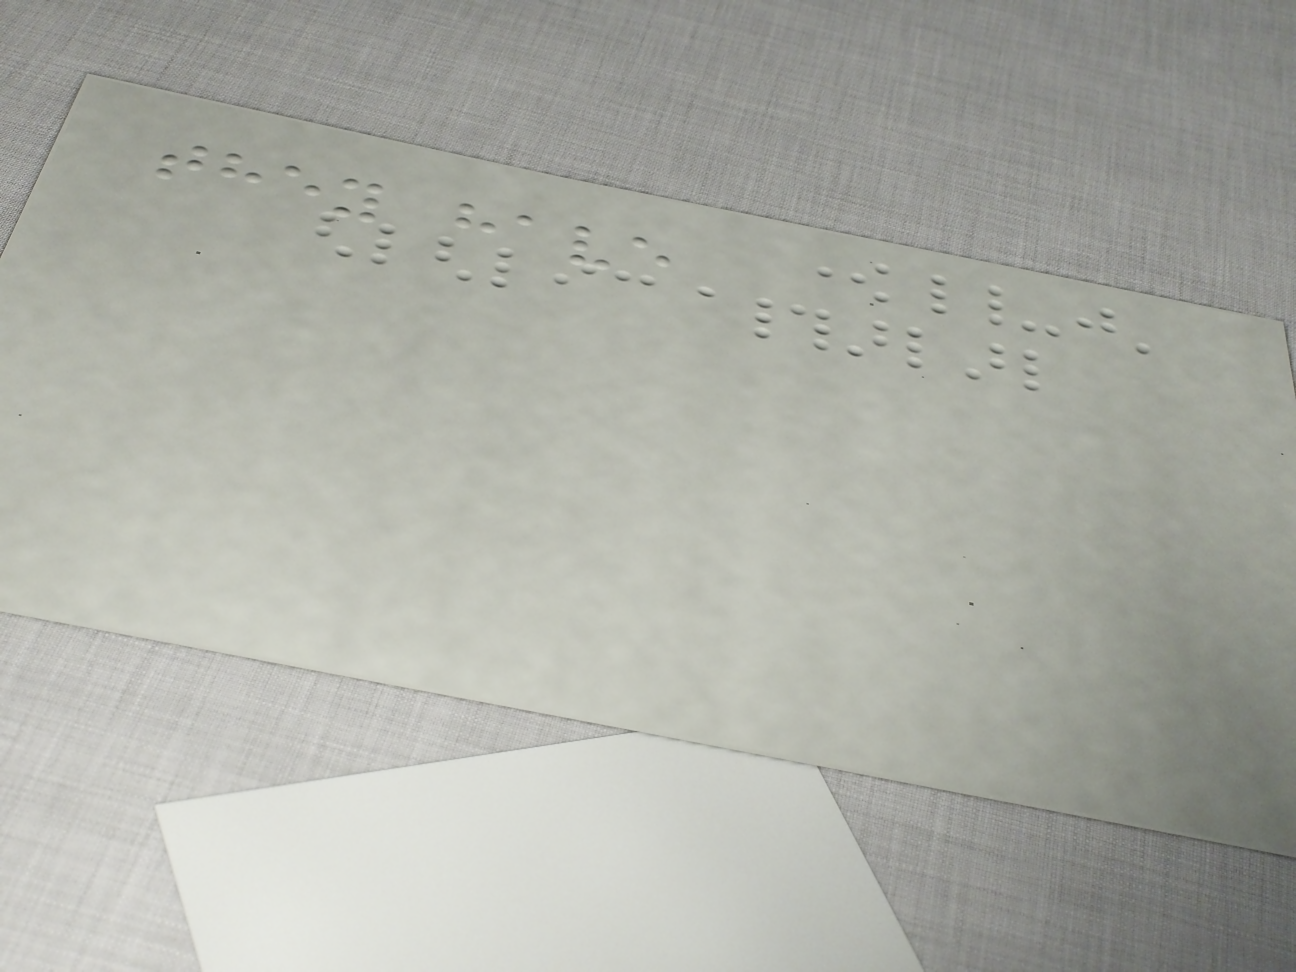they have
